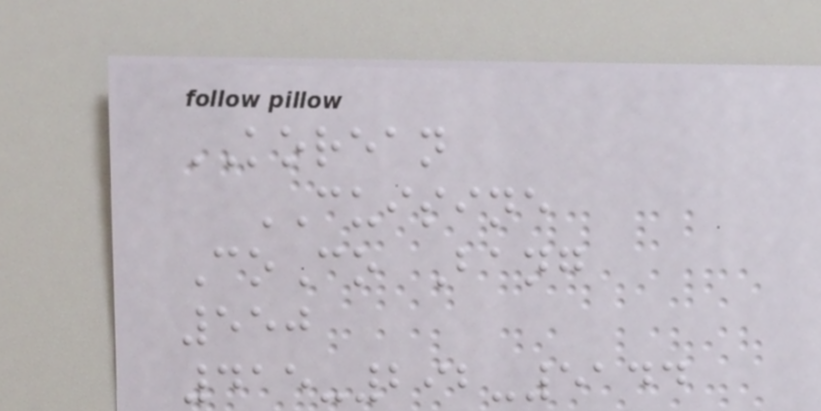KOREAN
CUISINE
CoCo Bang
550
415-292-5144
